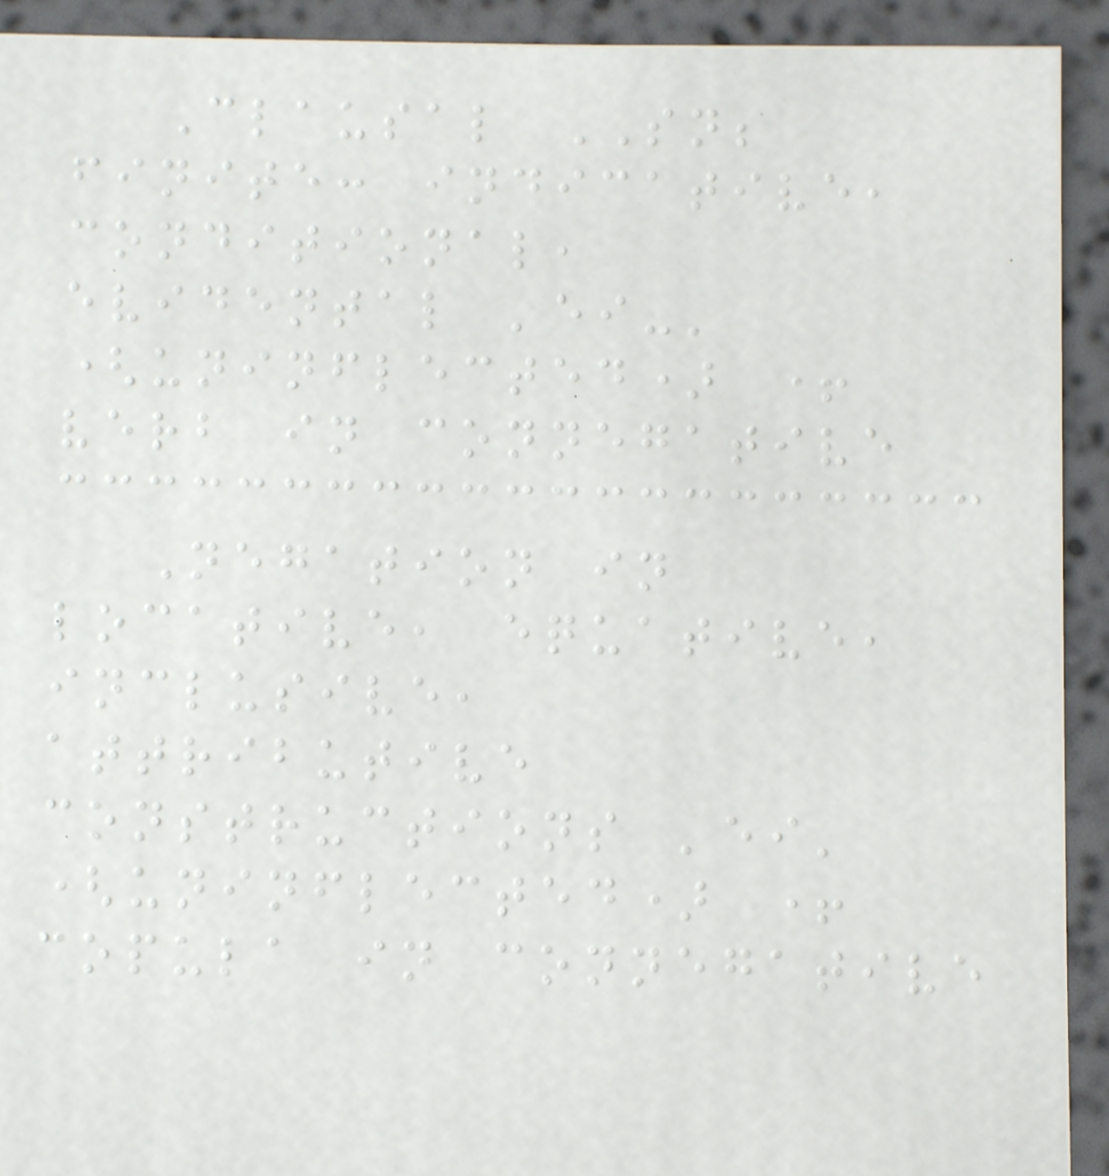Clausal SN;
finite: indicative,
conditional,
evidental 'ei-'
(uninflected) +
verb in connegative
Negation in
locative, equative,
inclusive,
attributive
constructions 'ei'
(uninflected) +
copula in connegative
